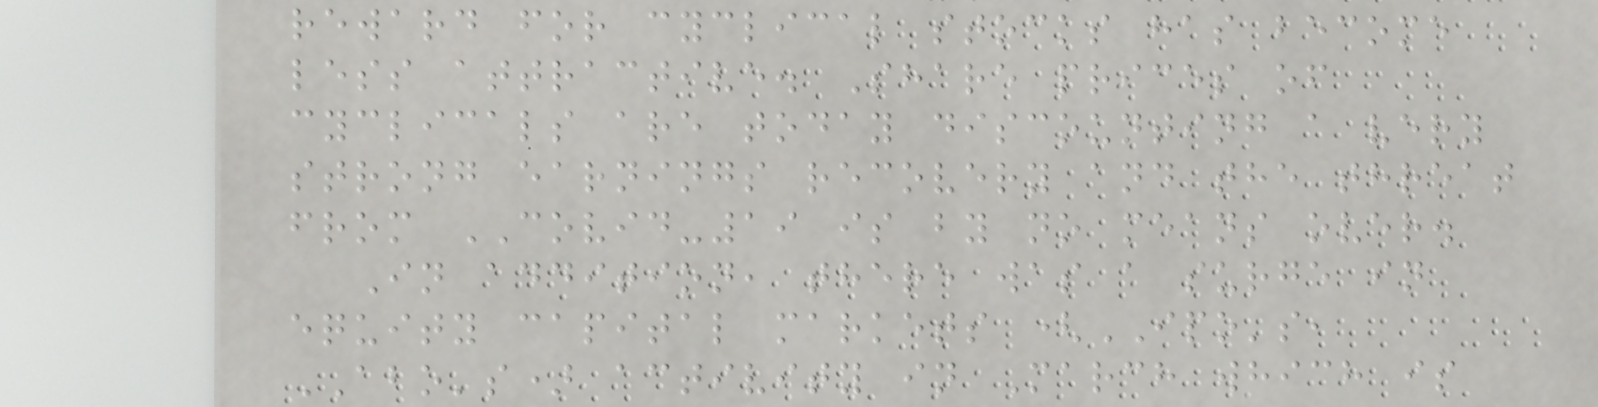reward for cyclical stocks has become
less attractive. Share prices of
cyclicals are today discounting a very
strong earnings recovery and the threat
from COVID-19 is by no means over.
In addition, there was a surge in
equity capital markets (IPO's,
ABO's) activity in March which is
